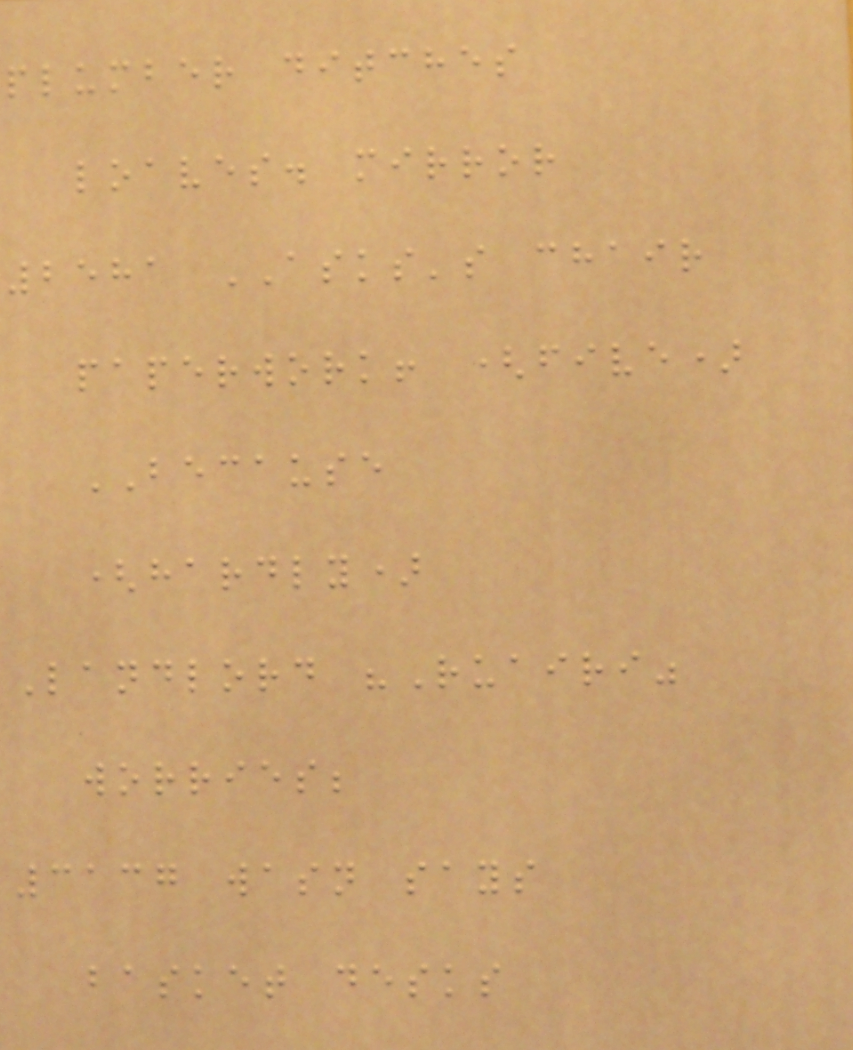plumber ditches
loaves. mirror
2581 ASKS's chair
paperwork! (five)
BECAUSE
(hardly)
Landlord "Ruairi"
worries;
3137 wasn says
basket desks
